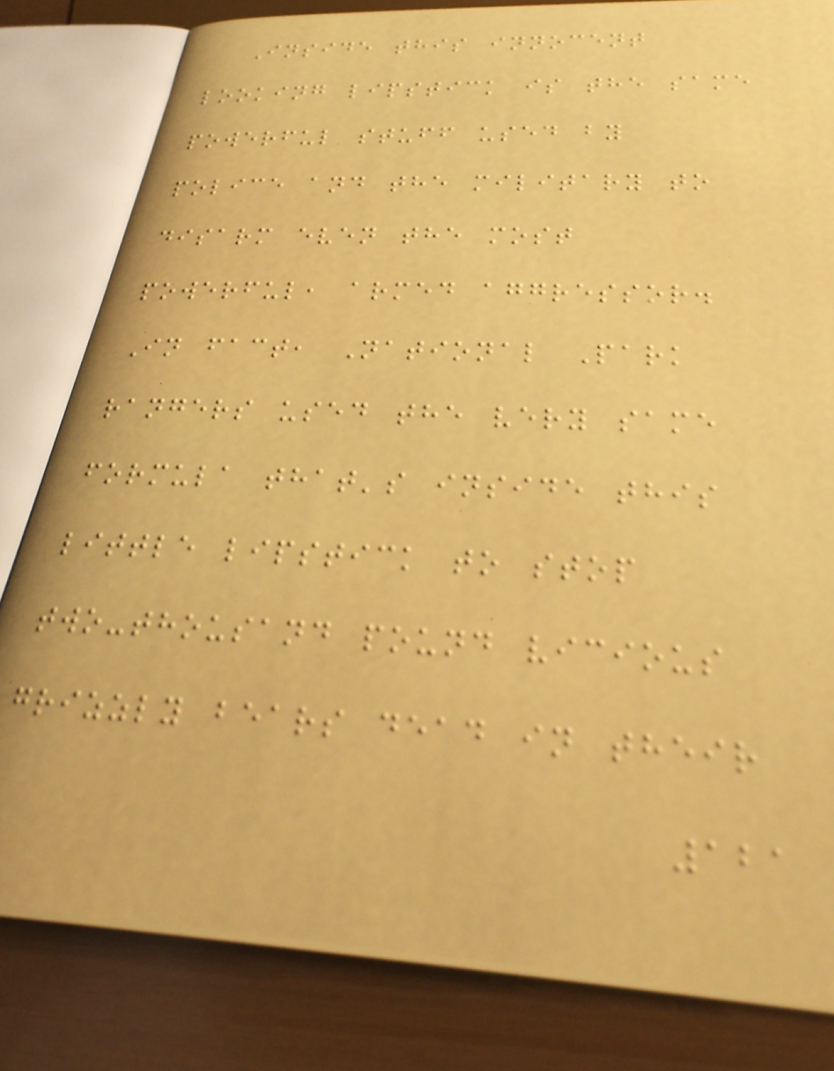Inside this innocent
looking lipstick is the same
powerful stuff used by
police and the military to
disarm even the most
powerful, armed aggressor.
In fact, National Park
rangers used the very same
formula that's inside this
little lipstick to stop
two-thousand pound vicious
grizzly bears dead in their
121
